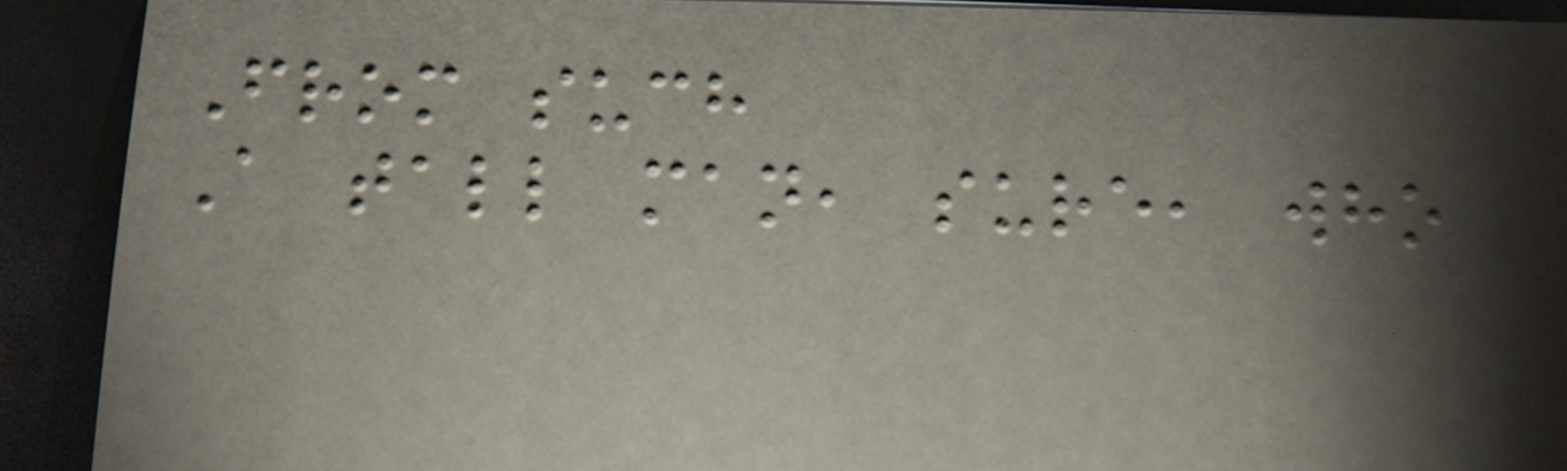From such
A tall man, sure, who
